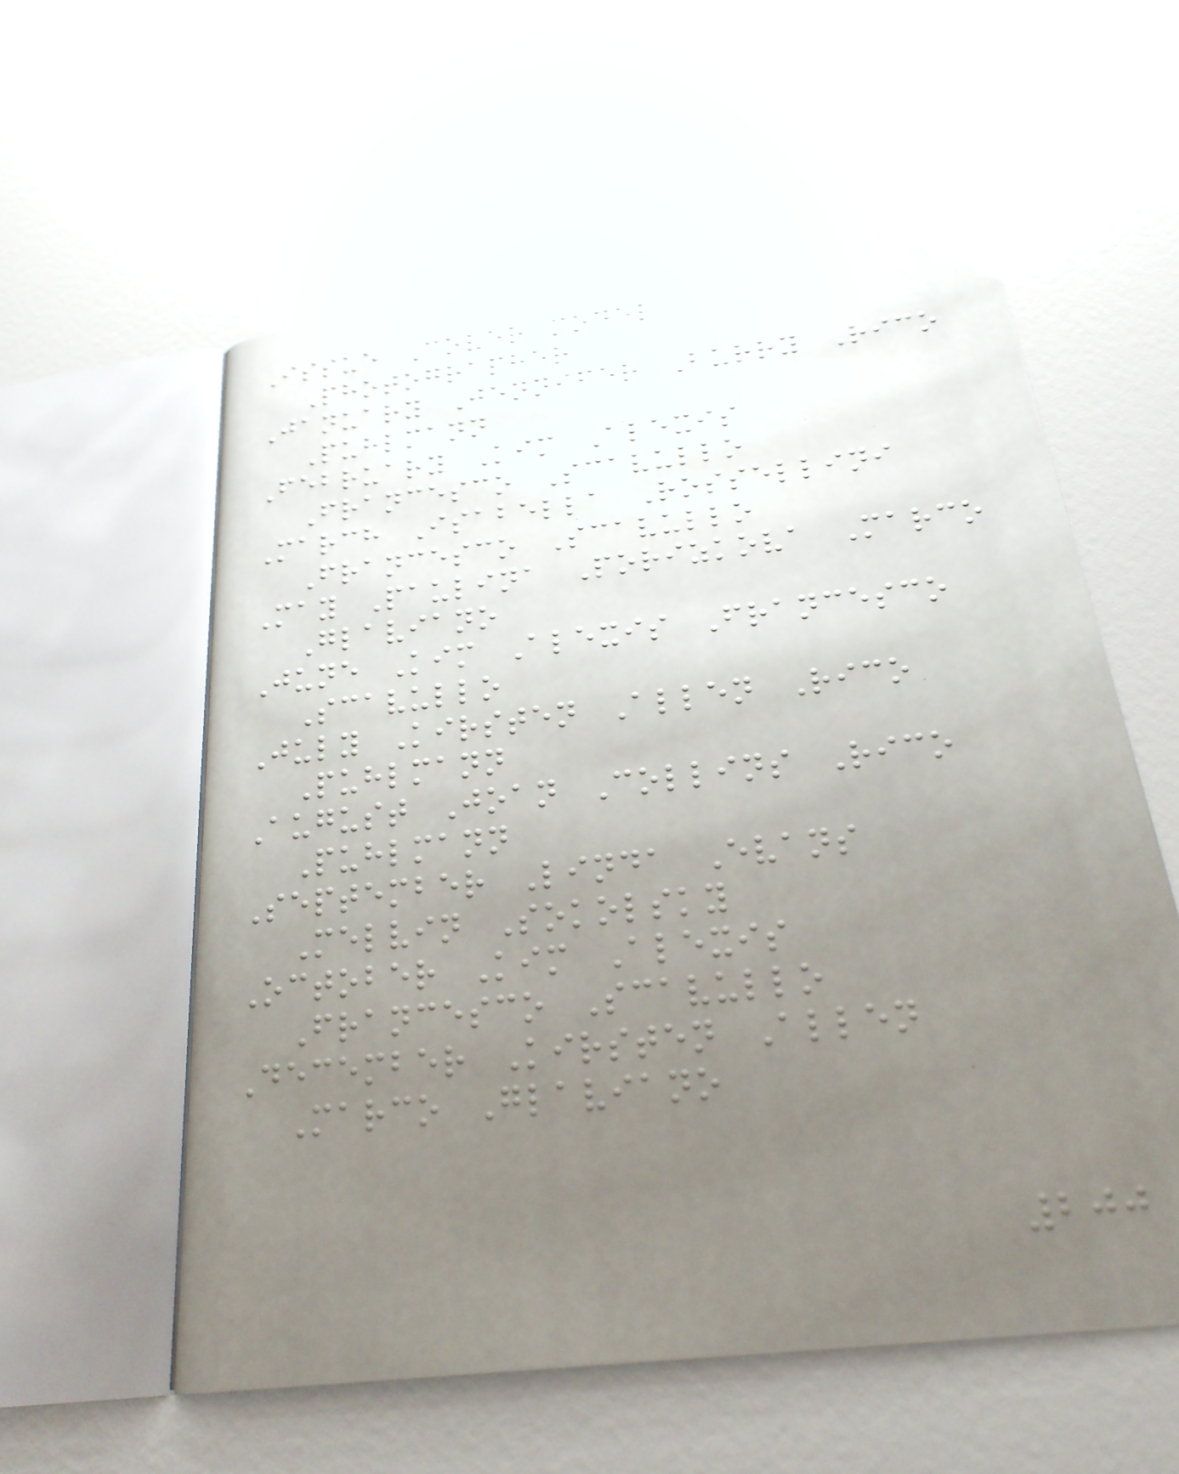Issue Cover model
Photographer
January Jennifer Burry Rico
Puhlmann
February Kim Alexis
Francesco Scavullo
March Isabella Rossellini
Francesco Scavullo
May Paulina Porizkova Marco
Glaviano
June Kim Alexis Francesco
Scavullo
July Kirsten Allen Rico
Puhlmann
August Joan Collins Rico
Puhlmann
September Linda Evans
Melvin Sokolsky
October Kim Alexis
Francesco Scavullo
December Kirsten Allen
Marco Glaviano
200
